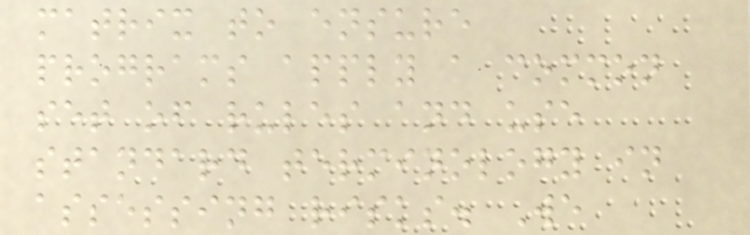matrix to ensure
programs apply a common
set of rules and use
standard terminology in
assessing risks. We
